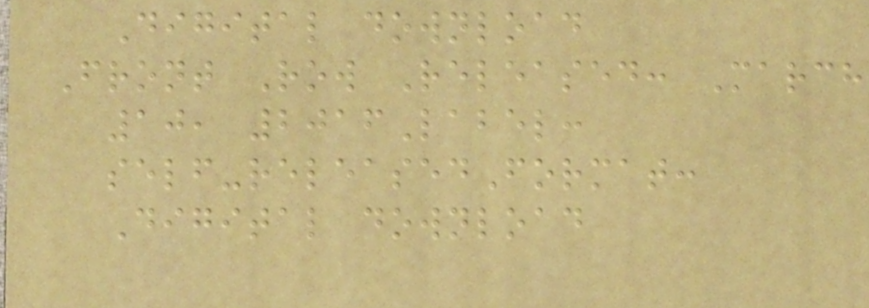Digital download
Front Row Released: March
10, 2016Label:
self-releasedFormat:
Digital download
